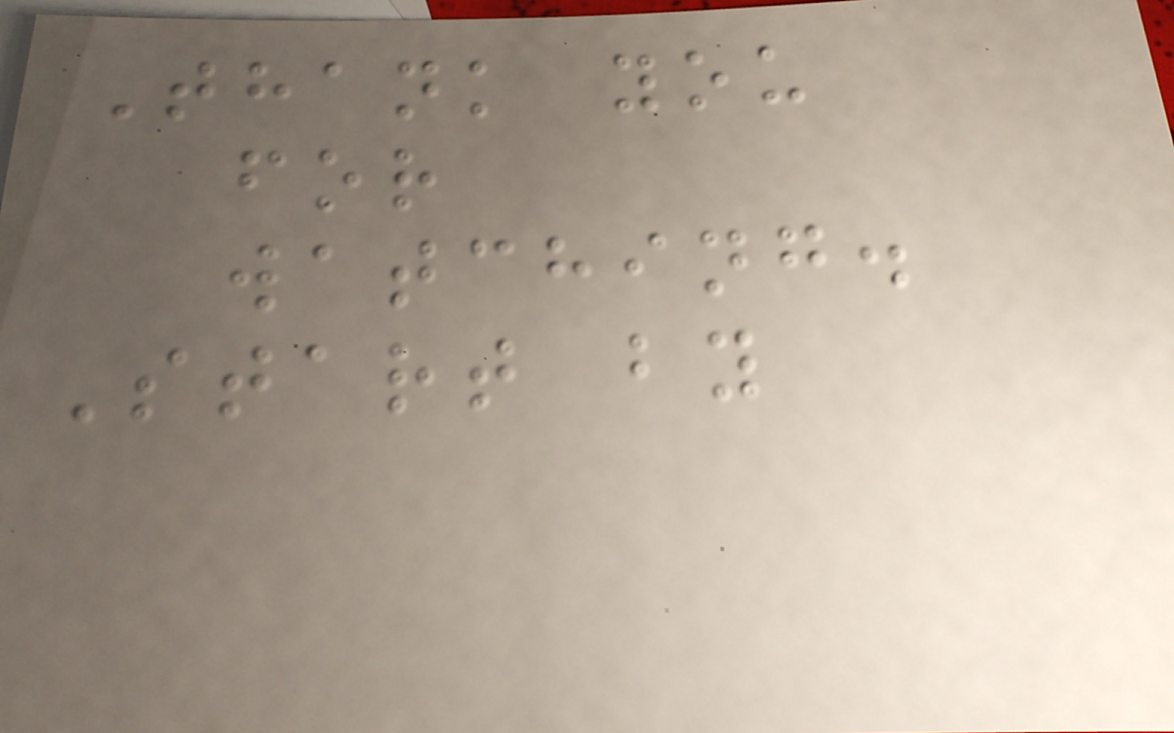Thank you
for
watching.
Start by
